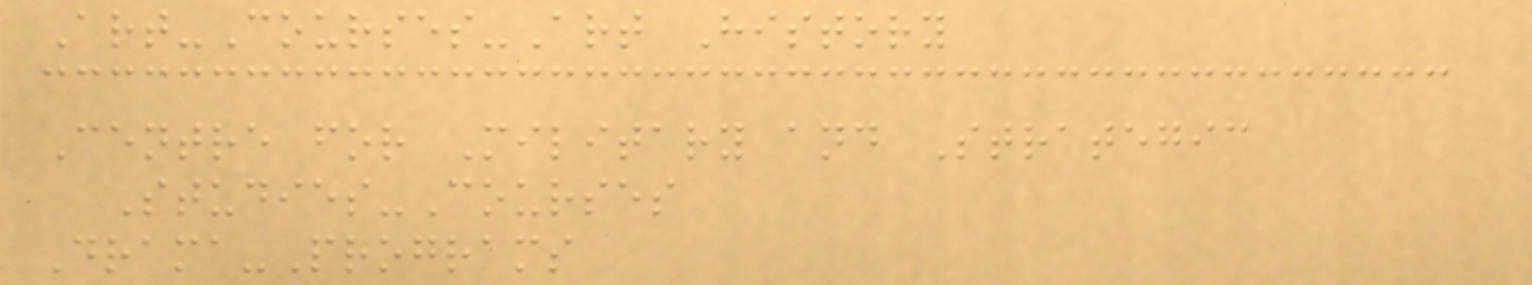Art-Courses-Art History
Centre for Military and Strategic
Studies-Courses
Drama-Programs
